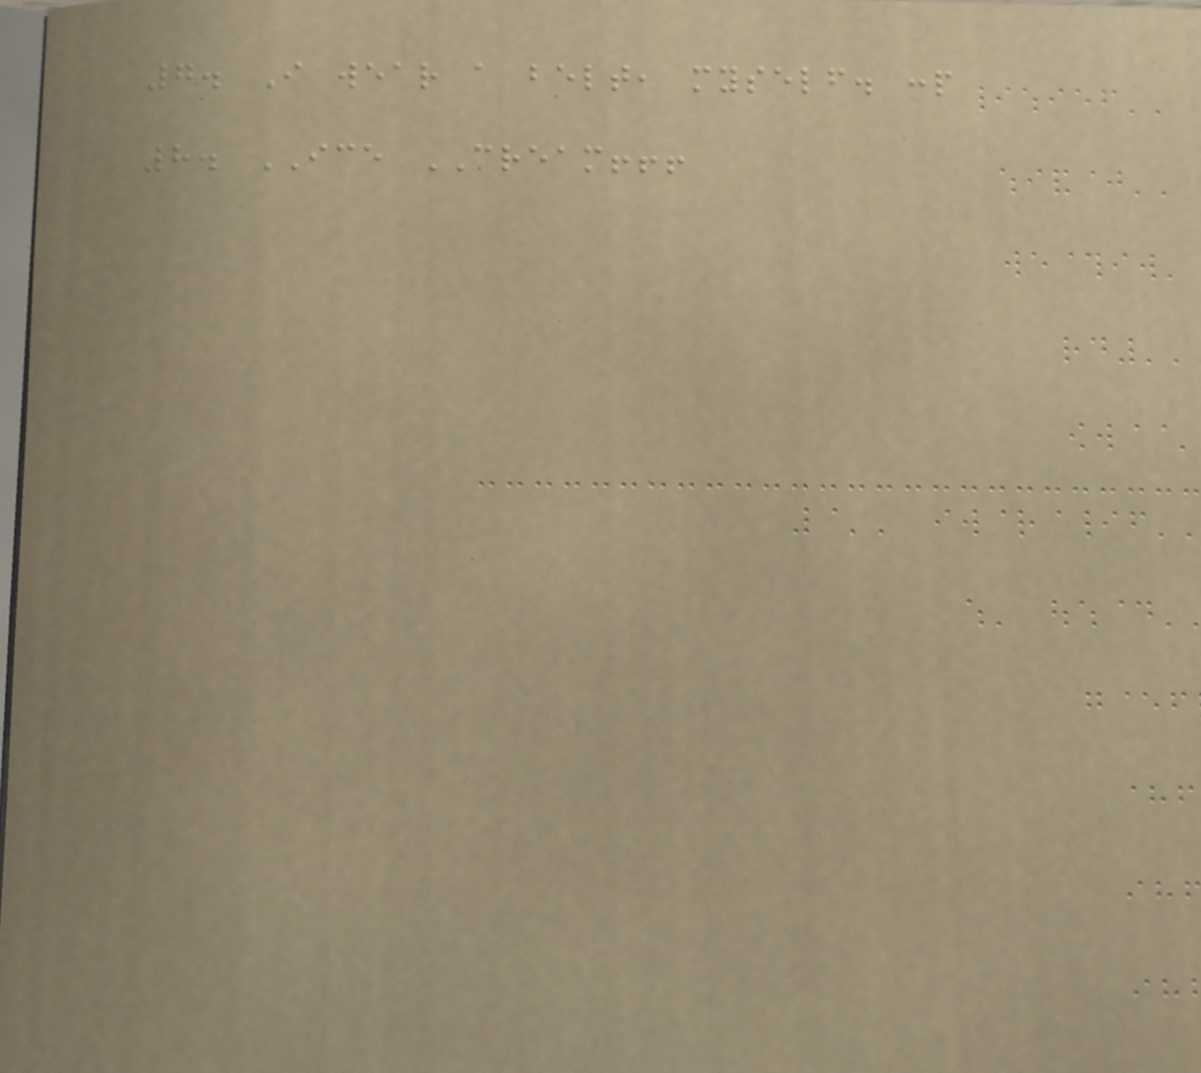7. I wear a belt, myself. :p
8. ICE CREAM!!!
